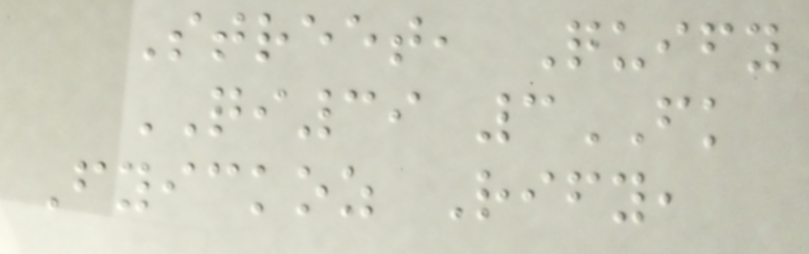Street, Quify
QI39 3FK
Fyickoz Rify,
